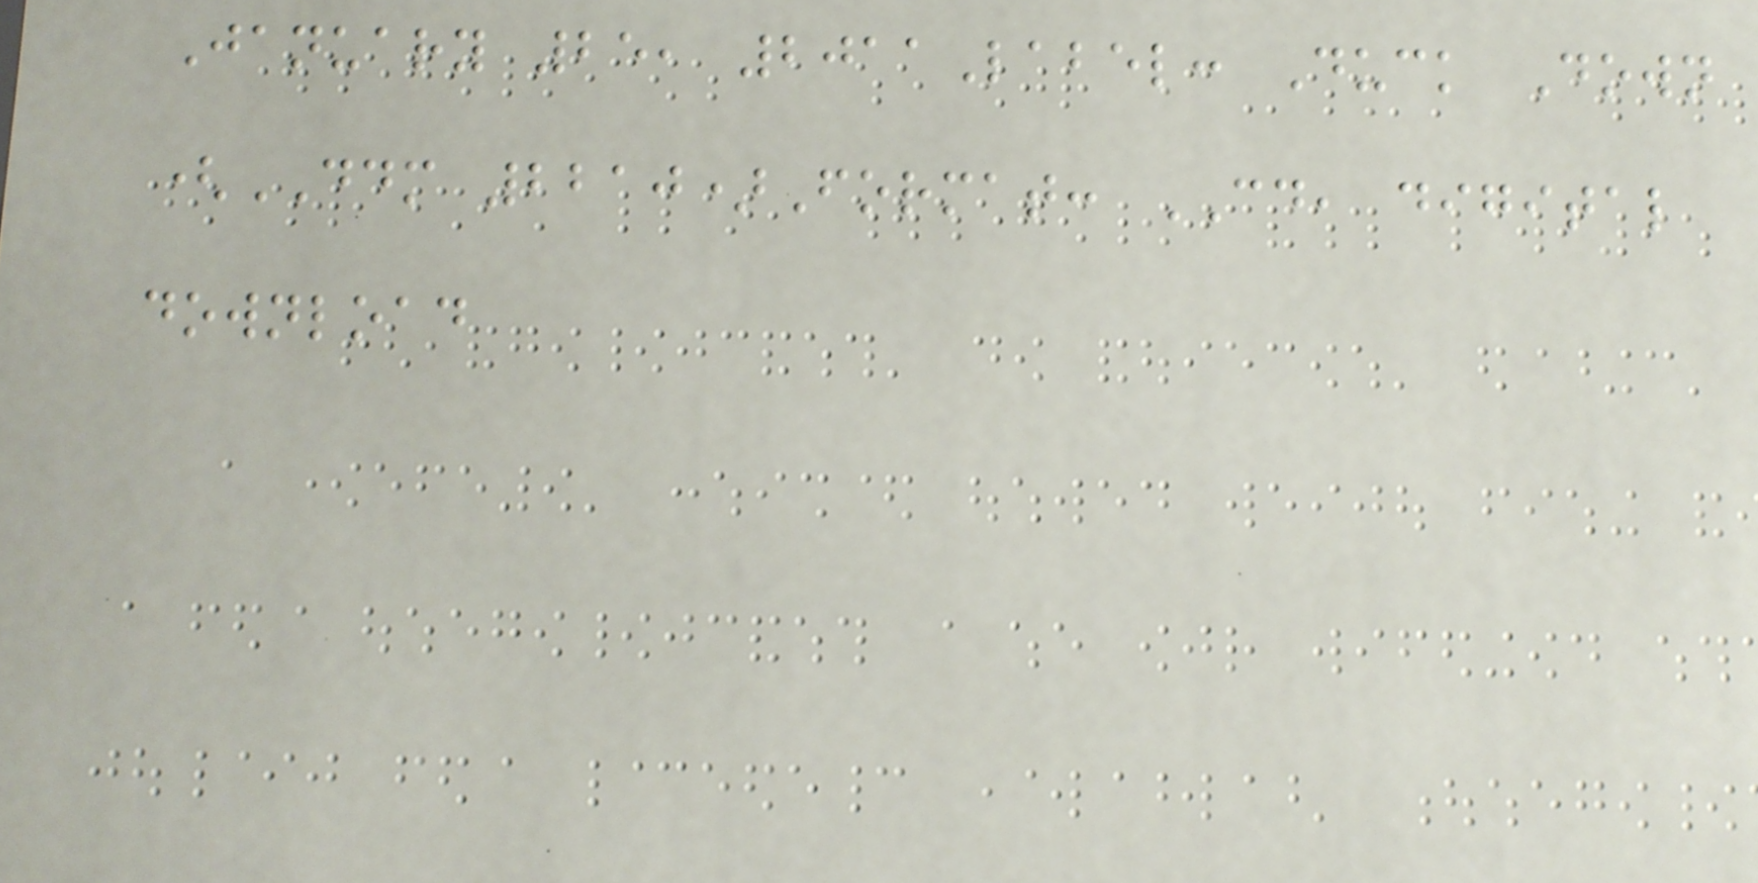January 25, 2011Label: Duck Down
(DDM 2210)Format: CD, digital
download
